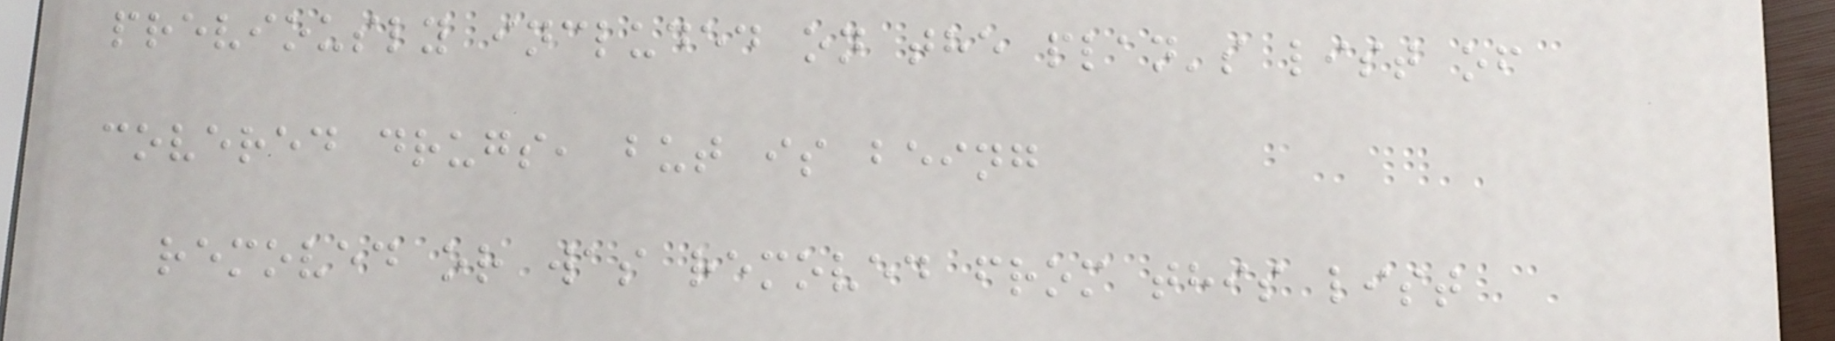previously included on the plan's list of
covered drugs, but is being
removed or was removed from this list
